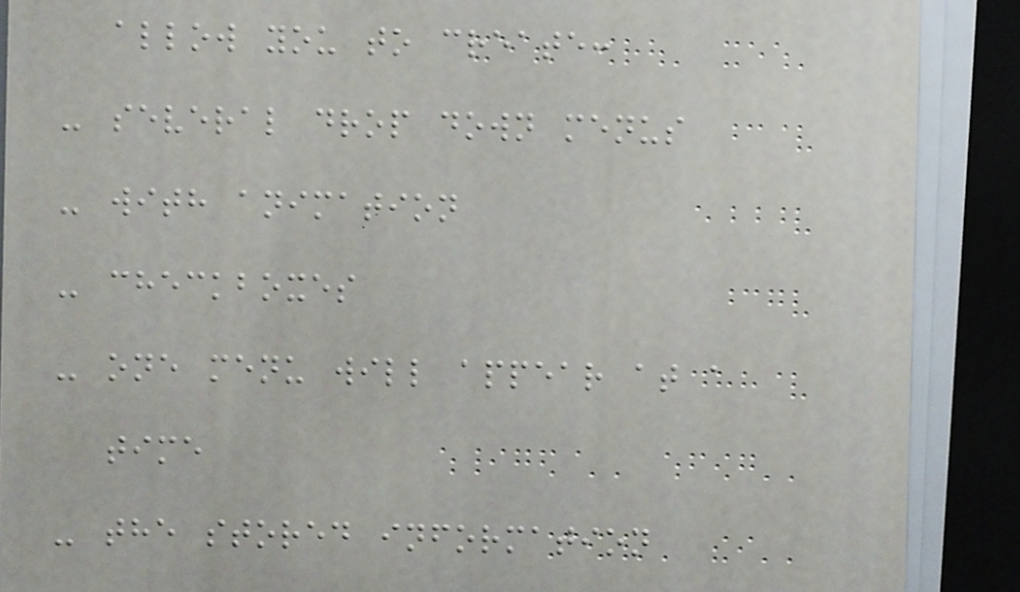allow you to create:
- several drop down menus
- with animation
- checkboxes
- one menu will appear at a
time
- the stored information
